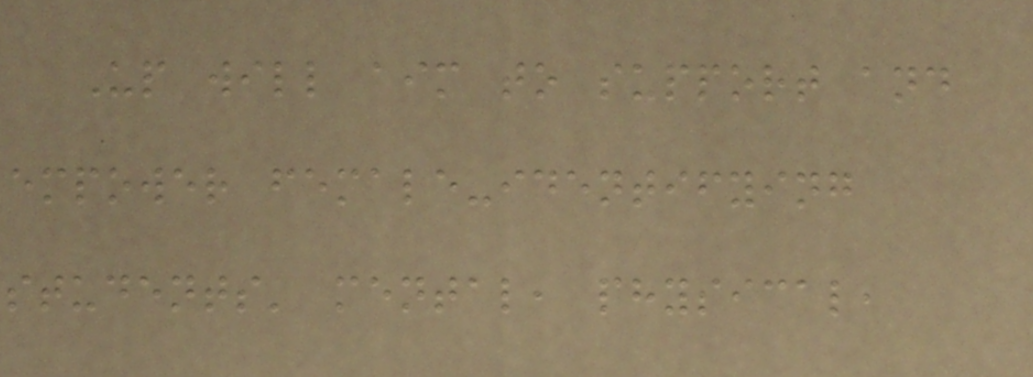Up will aim to support and
empower female-identifying
students' mental, physical,
